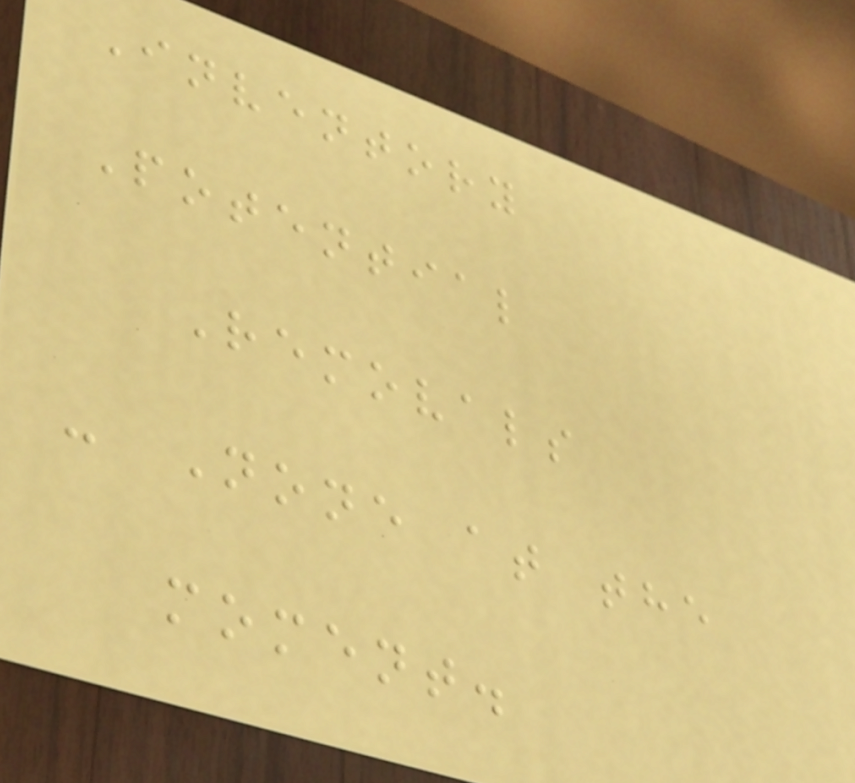Inventory
Potential
Removals
- None at the
moment.
